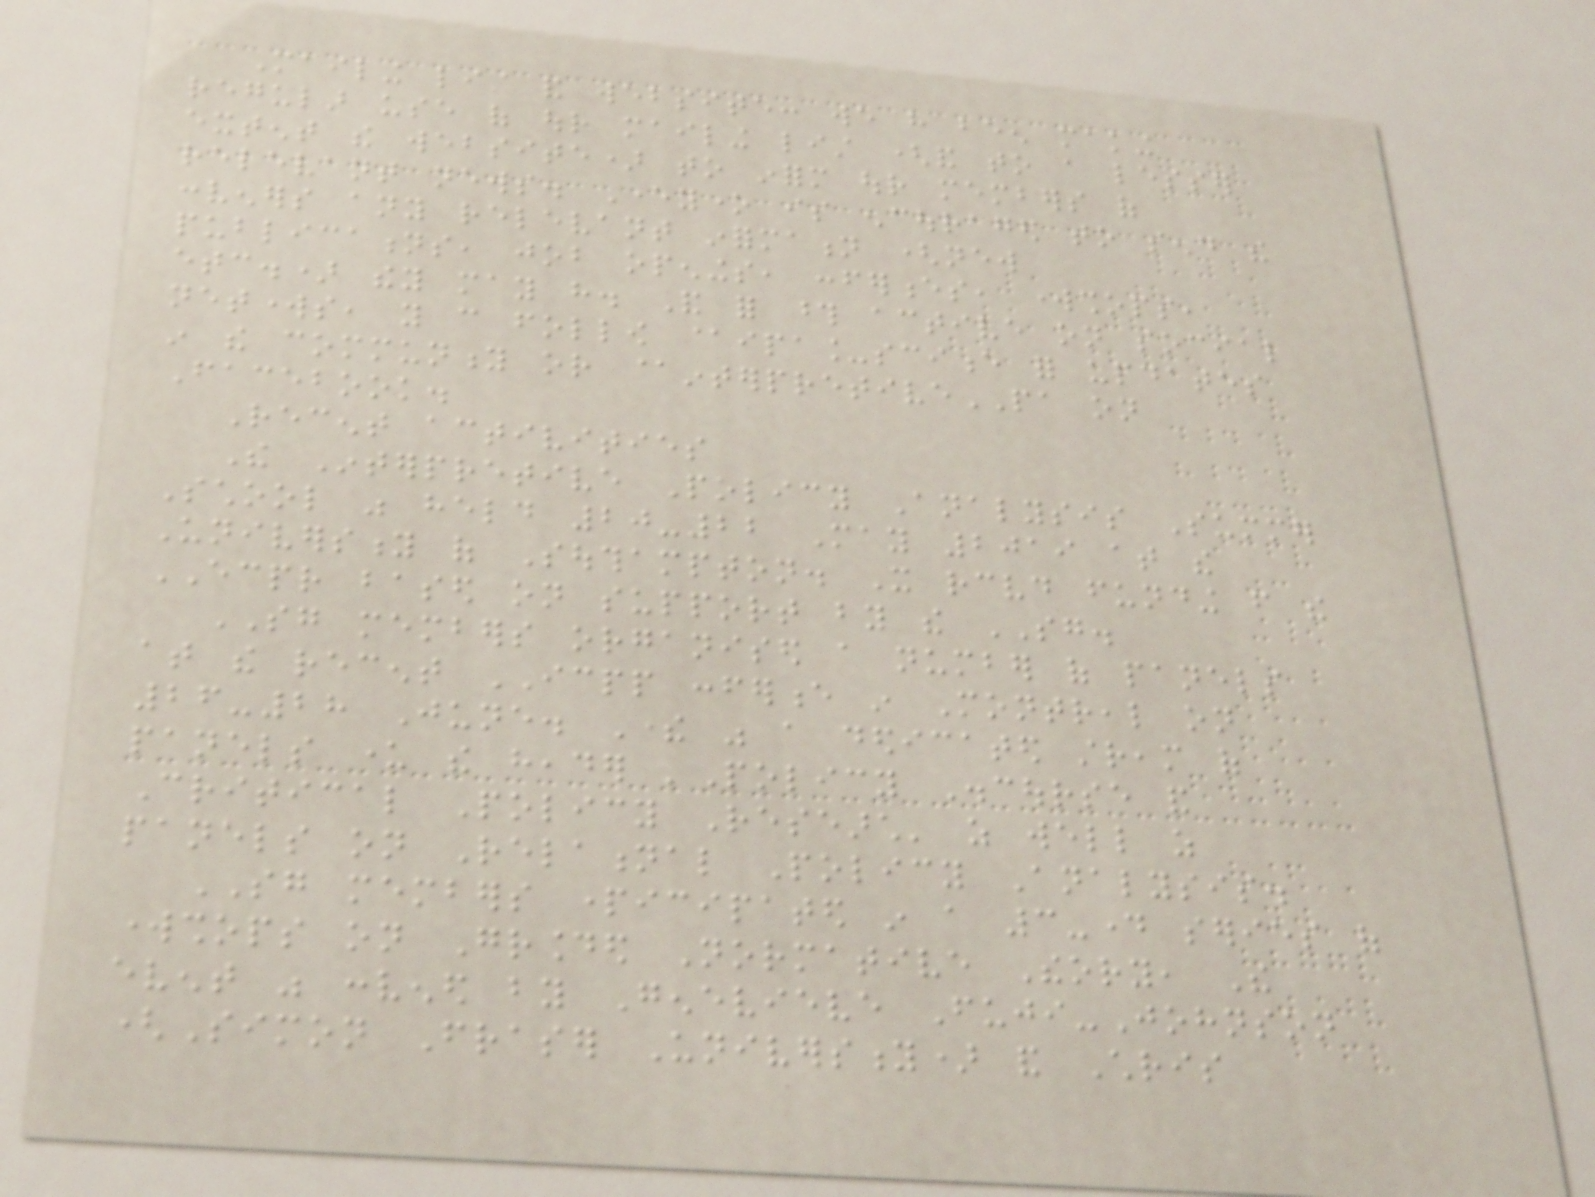Mailing list and website: we have been making
regular use of our mailing list (and to a lesser
extent the website) to inform our members of
relevant news. Everyone is encouraged to send the
conveners any relevant information (new
publications, job openings, conferences, workshops,
etc.) they may have. And for those active on social
networks, you can follow @ipa_science for updates
in the community or @interpretivePA on
Facebook.
Recent activities
The Interpretive Policy Analysis Summer
School was held 20-22 May 2019 at the
University of Southampton. It received funding from the
ECPR based on support by the SG.
SG members organised a number of panels
at the recent ICPP conference in Montreal on
26-28 June. There was a dedicated stream of
panels under the header 'Policy Discourse and
Critical Policy Research' as well as
panels on Relational Policy Analysis.
SG members participated in a 3-day series of
workshops on Grounded Normative Theory, The
event was convened by Genevieve Fuji-Johnson
(Simon Fraser University) and Chris
